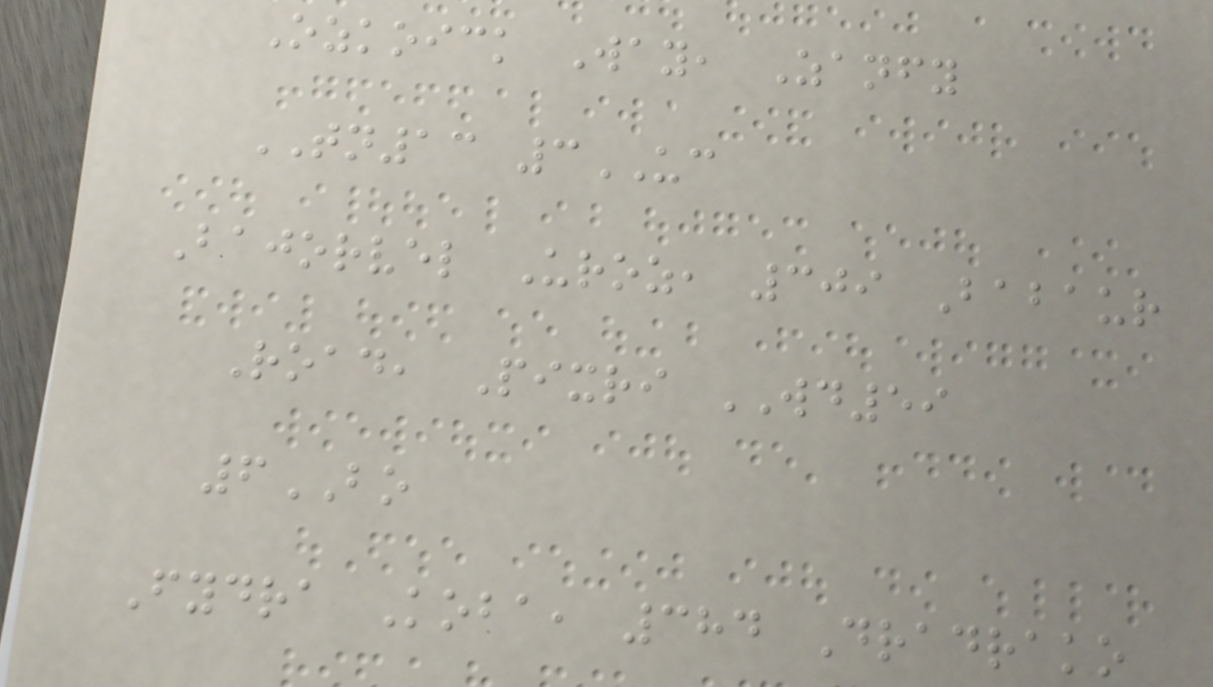Ozkoick Way, Zanfy
TN13 3UC
Bajorvel Uroz, 309 Babaur
Road, Pixri WD59
6BO
Fydra Koba, 384 Dradrako
